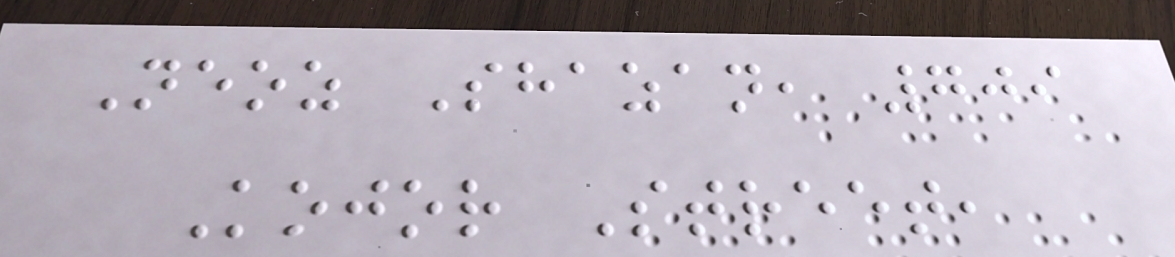Neoz Shazan, 709
Kojor Street,
